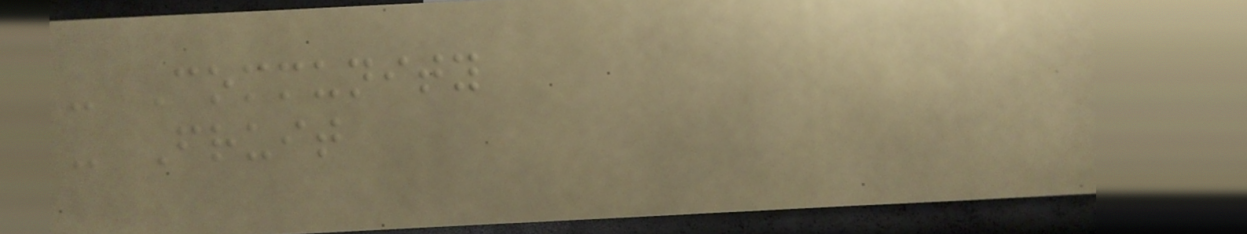- Community
- Fruit
